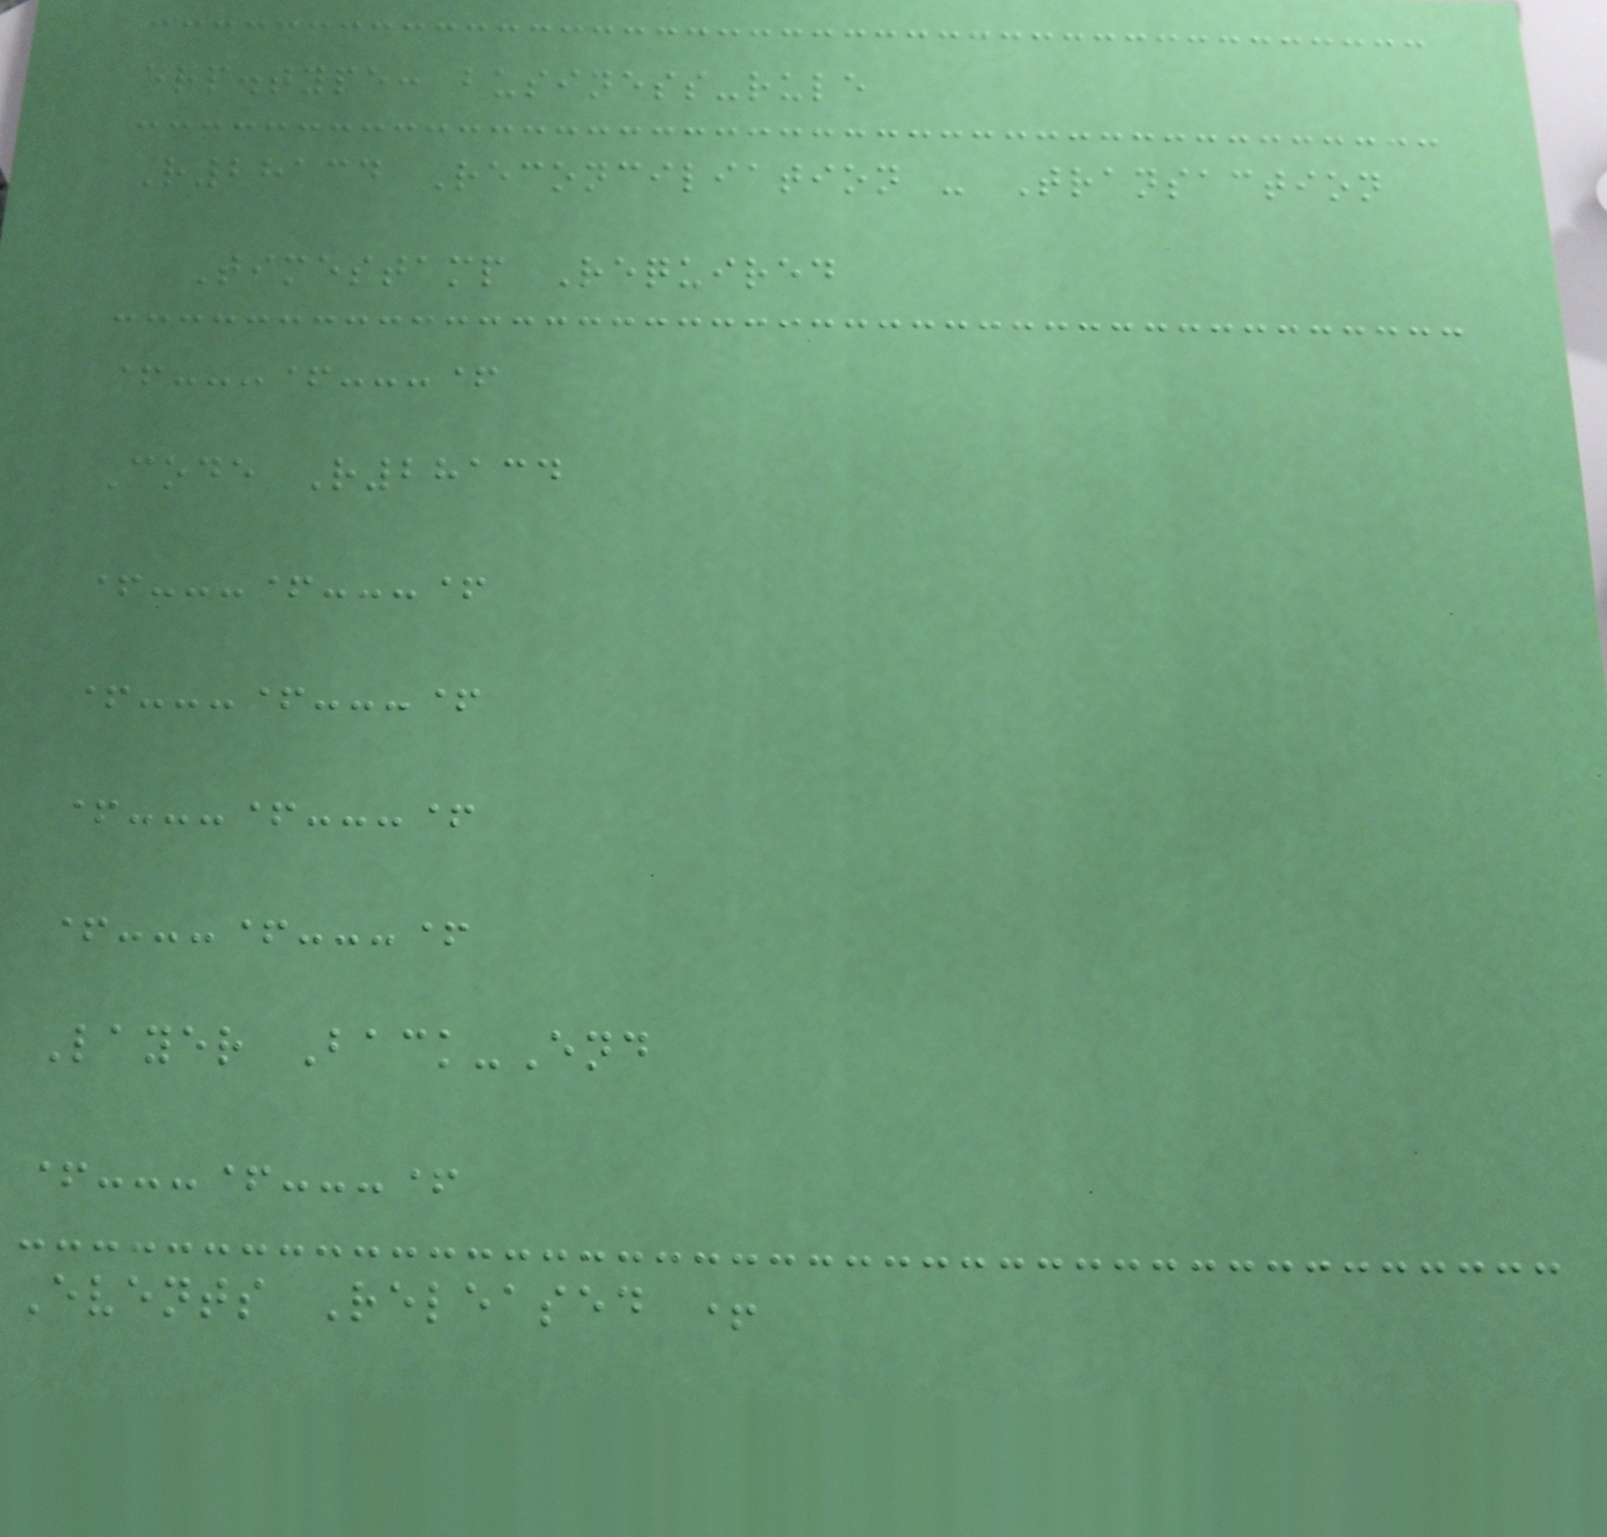erp.type: business-rule
R28134 Reconciliation - Transaction
Timestamp Required
+---+---+
Code R28134
+---+---+
+---+---+
+---+---+
+---+---+
Layer Back-End
+---+---+
Events Released +
